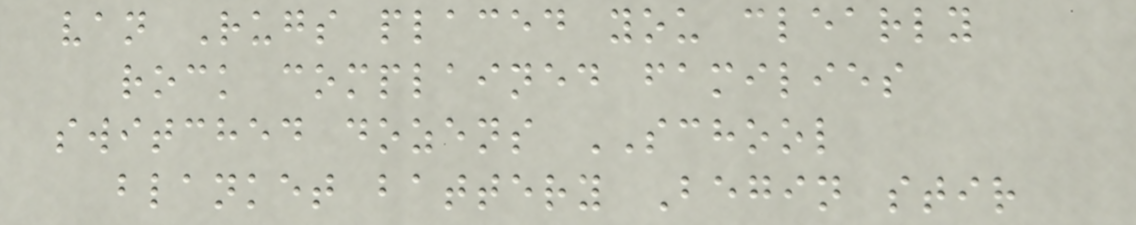van Rugs placed you clearly
rock complained families
switched dozens SCHOOL
blanket battery Begin stir
